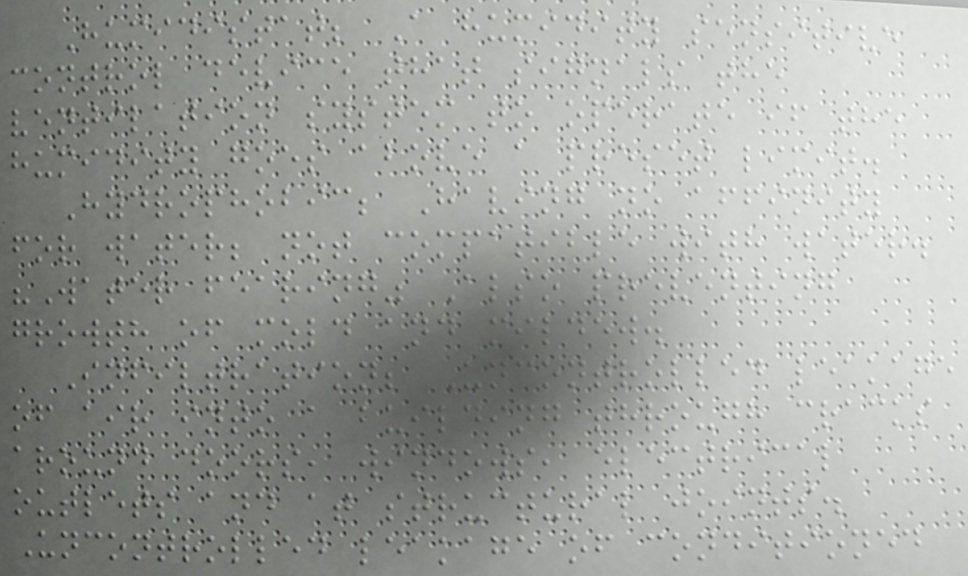Humidistat; A humidity sensitive
control device that signals the
ventilation system to operate if the
humidity goes above a preset limit.
Hydrophobic; Having no affinity
for water; not compatible with water.
"Water fearing" Also preventing
growth of mold and mildew.
Infiltration; Uncontrolled leakage
of air into a building through cracks
around doors, windows, electrical
outlets and at structural joints.
Uncontrolled leakage of conditioned
